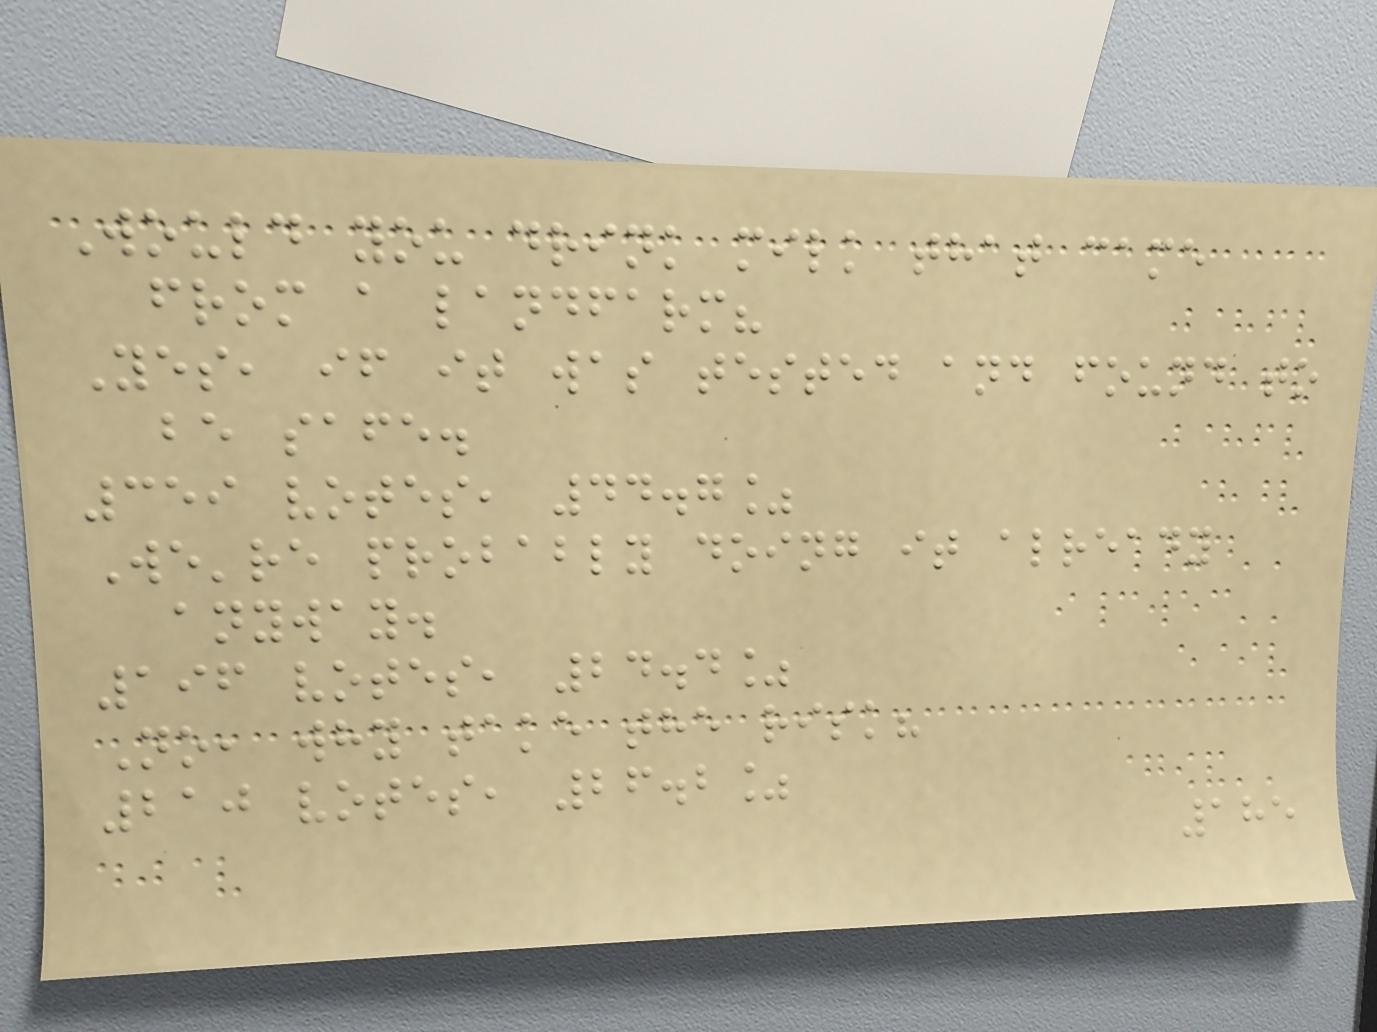Would you drink milk that came
from a landfarm?
Yes, if it was tested and found to
be safe.
359 votes, 44.7%
We're probably doing it already
anyway.
196 votes, 24.4%
No, why take the risk?
210 votes, 26.2%
185
